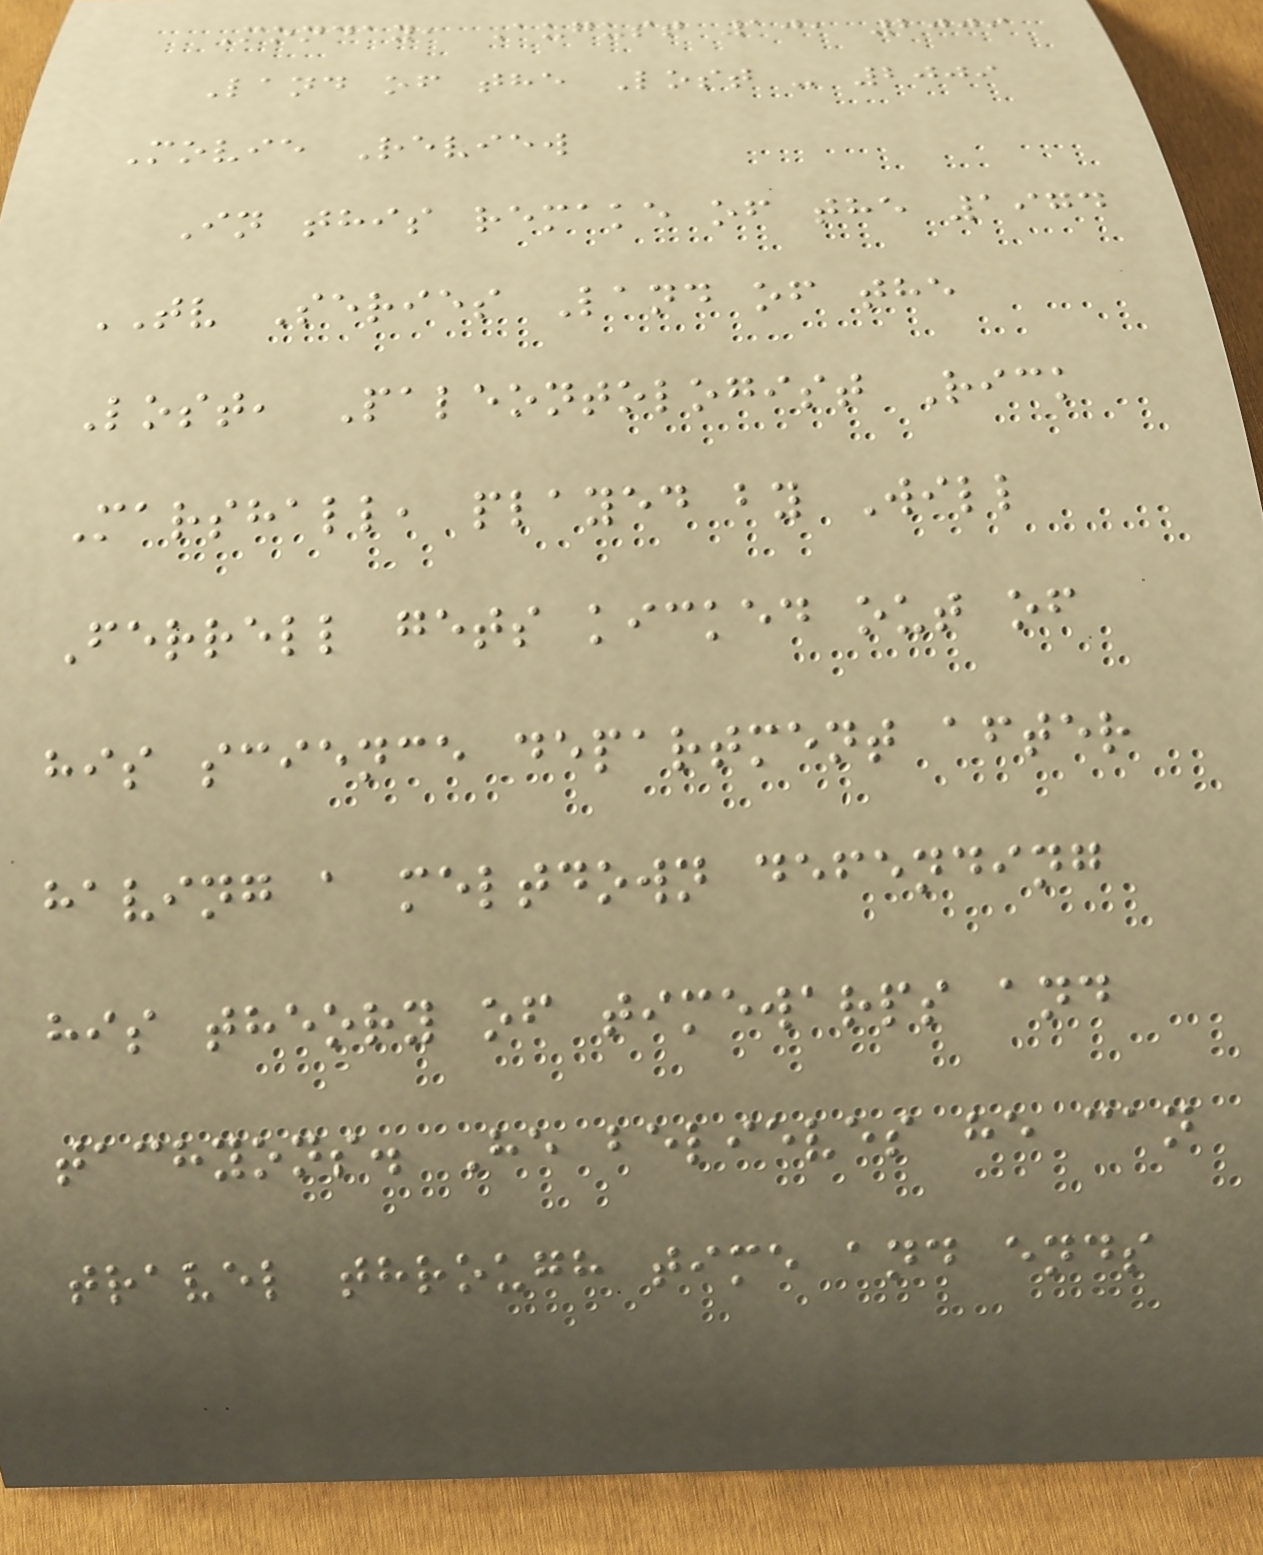Monday, August 10, 2009
Land of the Lost - 2009
Movie Review
In this remake of the 1974
TV Series Land of the
Lost, Paleontologist Rick
Marshall, played by Will
Ferrell gets kicked out of
his science department after
having a meltdown defending
his theory of timewarps and
tachyons. He believes he can
travel through time and ends
